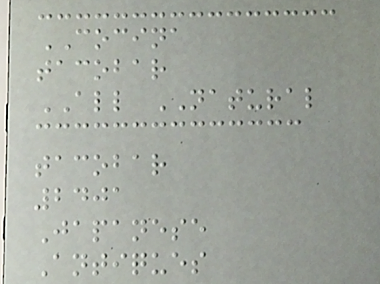COCINA
tacobar
ALL NATURAL
tacobar
2401
Japanese
Antiques
